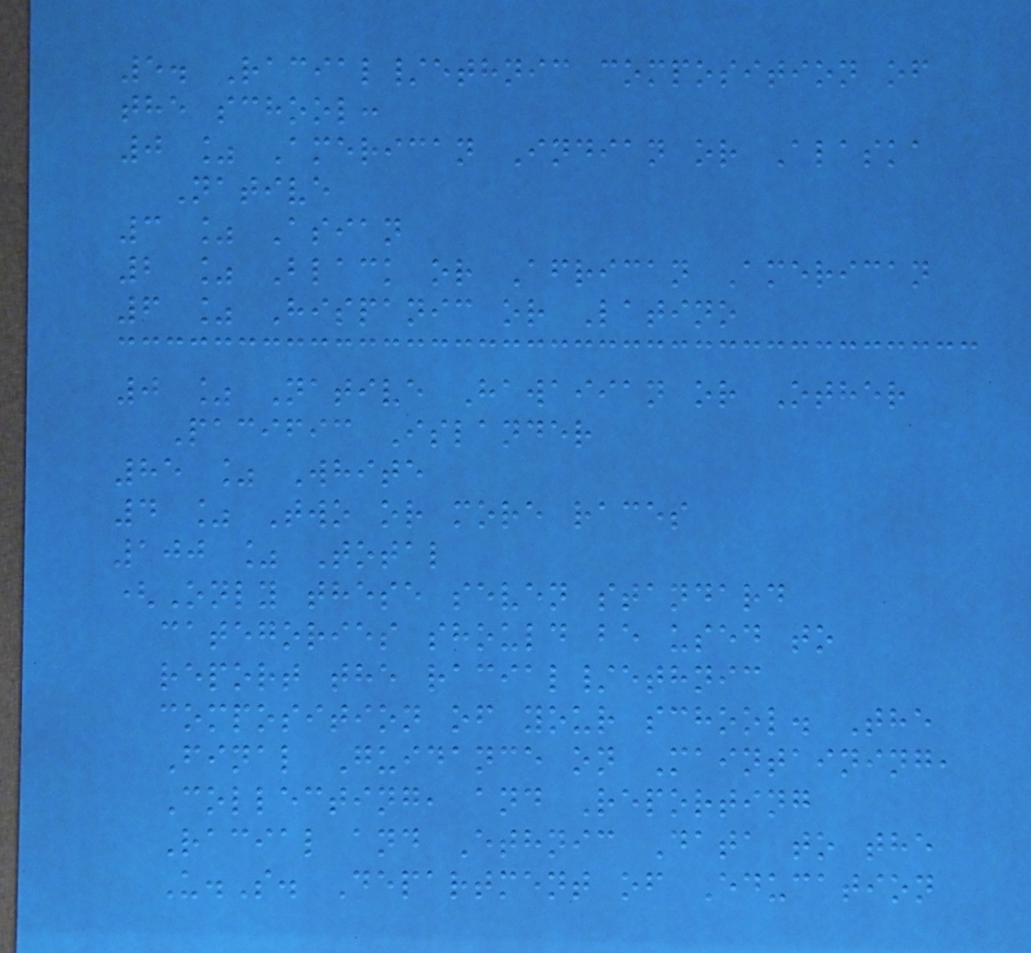5. Racial/ethnic composition of
the school:
0 % American Indian or Alaska
Native
3 % Asian
2 % Black or African American
6 % Hispanic or Latino
0 % Native Hawaiian or Other
Pacific Islander
85 % White
4 % Two or more races
100 % Total
(Only these seven standard
categories should be used to
report the racial/ethnic
composition of your school. The
Final Guidance on Maintaining,
Collecting, and Reporting
Racial and Ethnic Data to the
U.S. Department of Education
